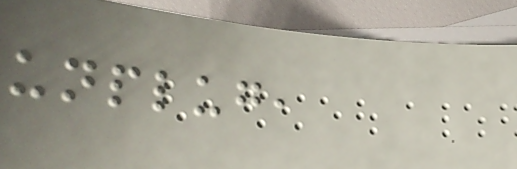unplug,
